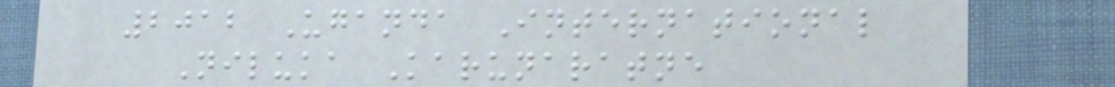2012 Uganda International
Niluka Karunaratne
